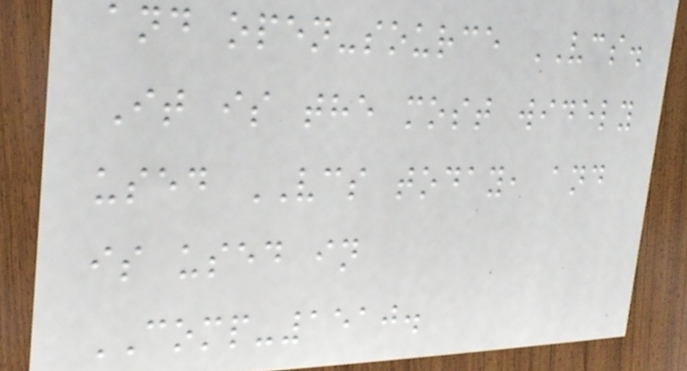and open-source VCS.
It is the most widely
used VCS today, and
is used in
COMP-1510.
